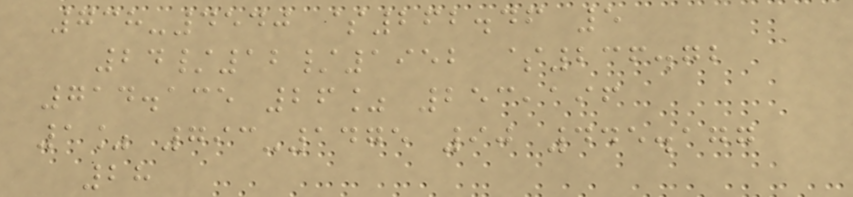738-4540 $262.46 5
24/12/1952 $236.72
714.135 26% 253,196
1% 793-1475 90 445.177
28
